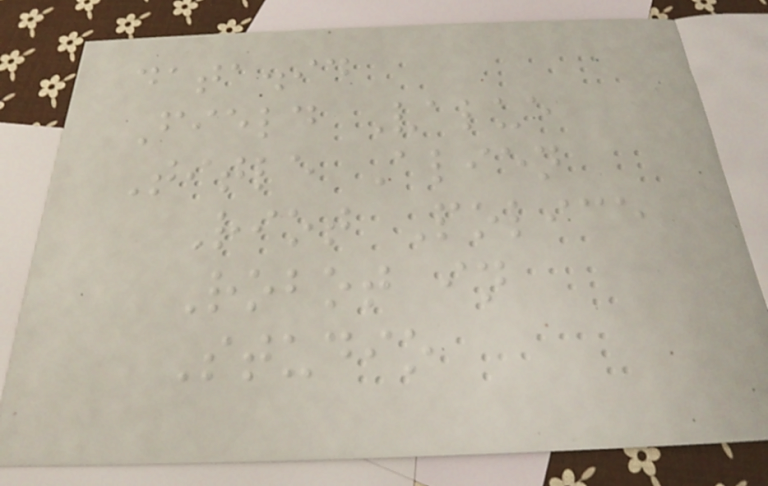data.id
Field Value
Title Alien
Riot Police
Robot in
Studio
